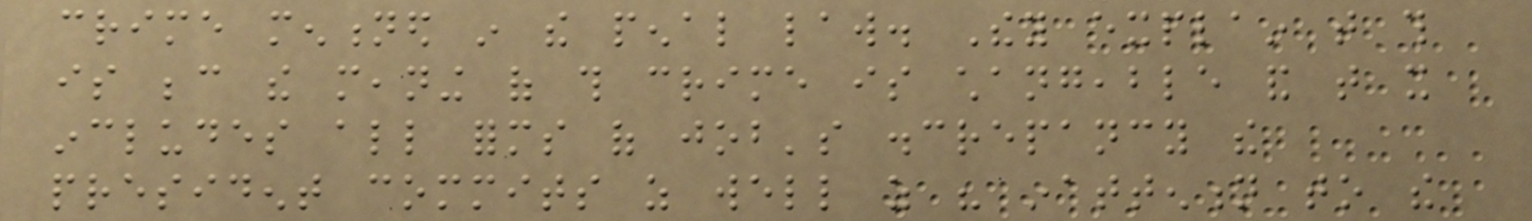crime mentioned in the penal law. They explain that this
is because the meaning of this crime is changeable and that it
includes all forms of job's discrepancy the
president commits as well as his inattention to the
